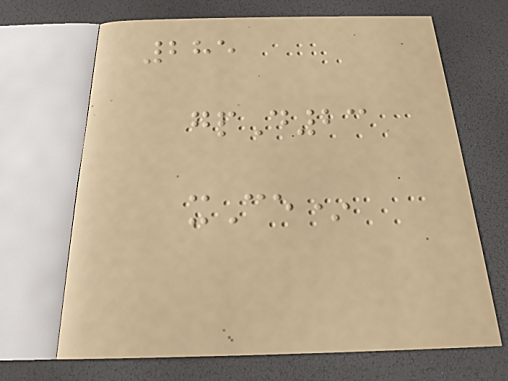285
gpD23
xCe*
